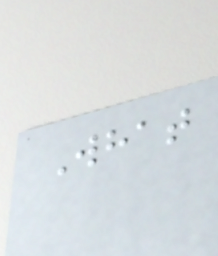What
